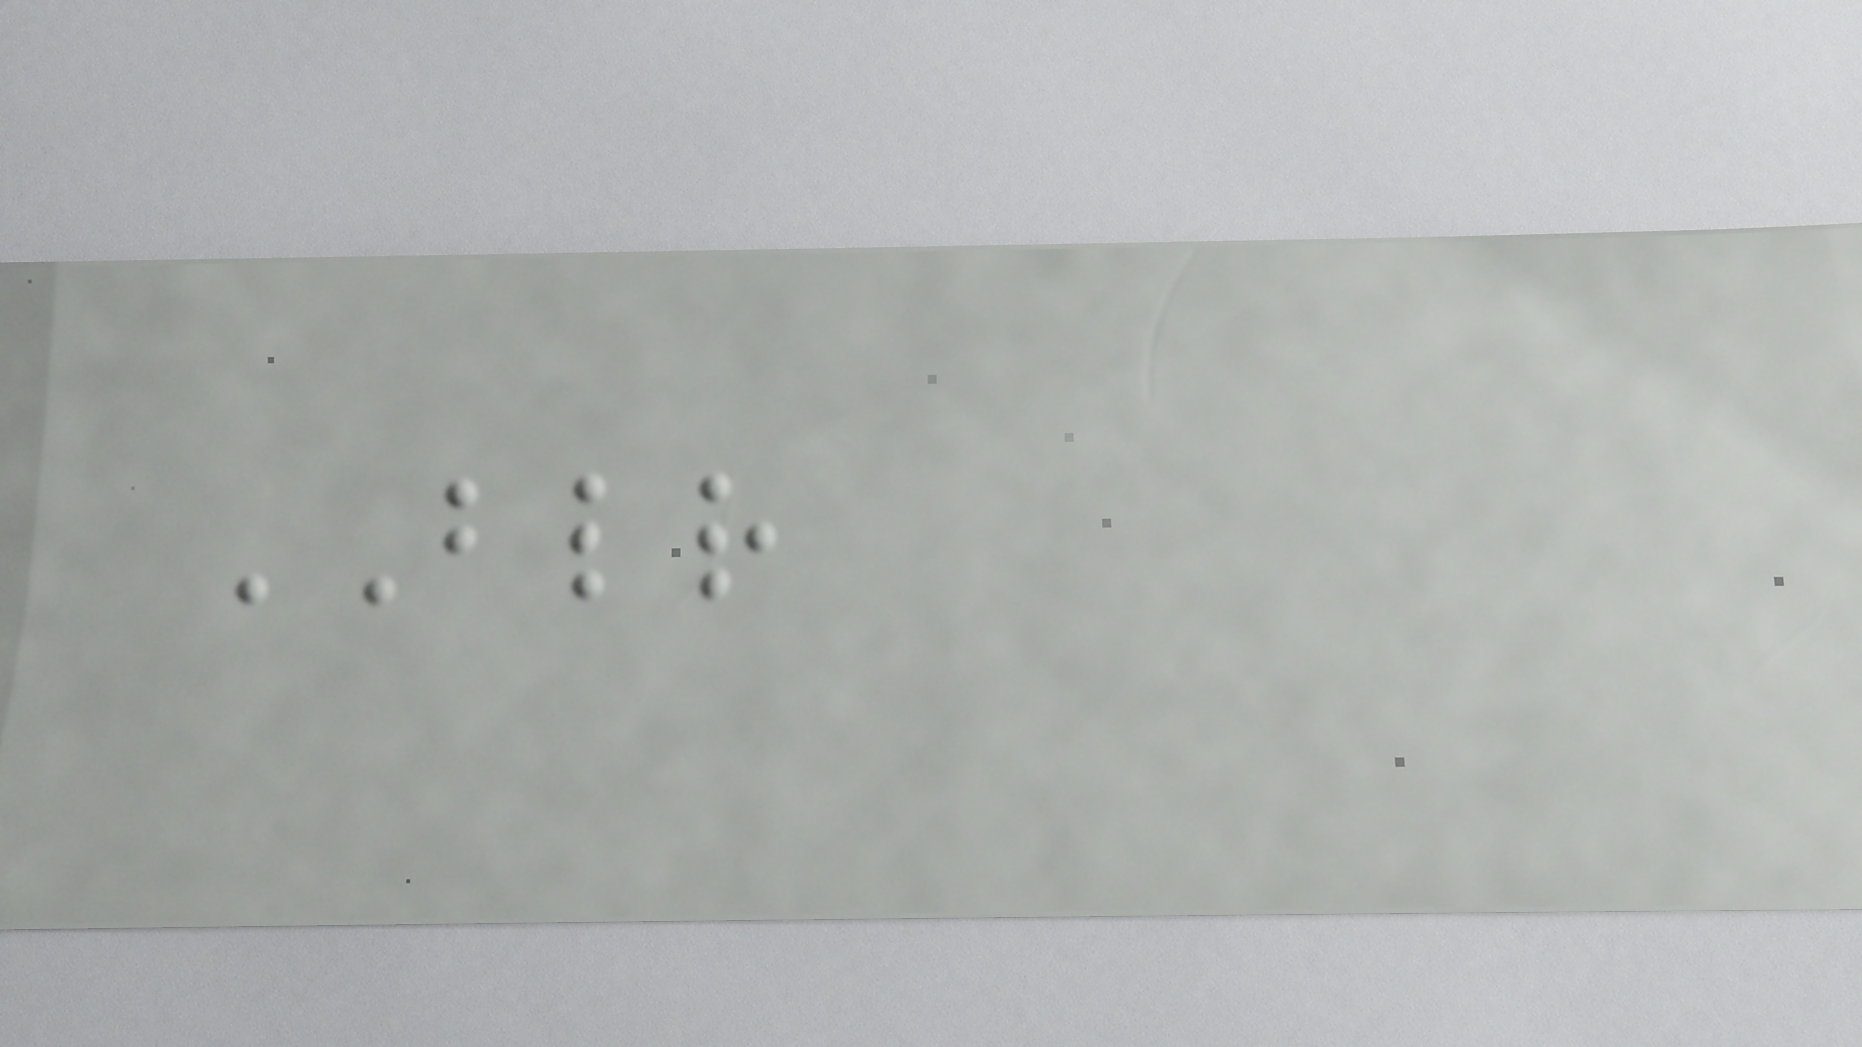BLR
